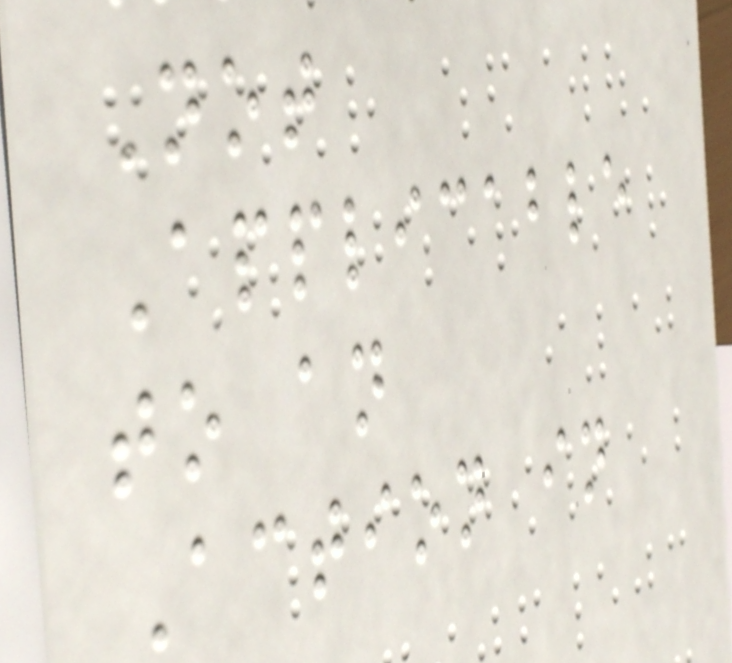Not
Applicable
to an
Action in
